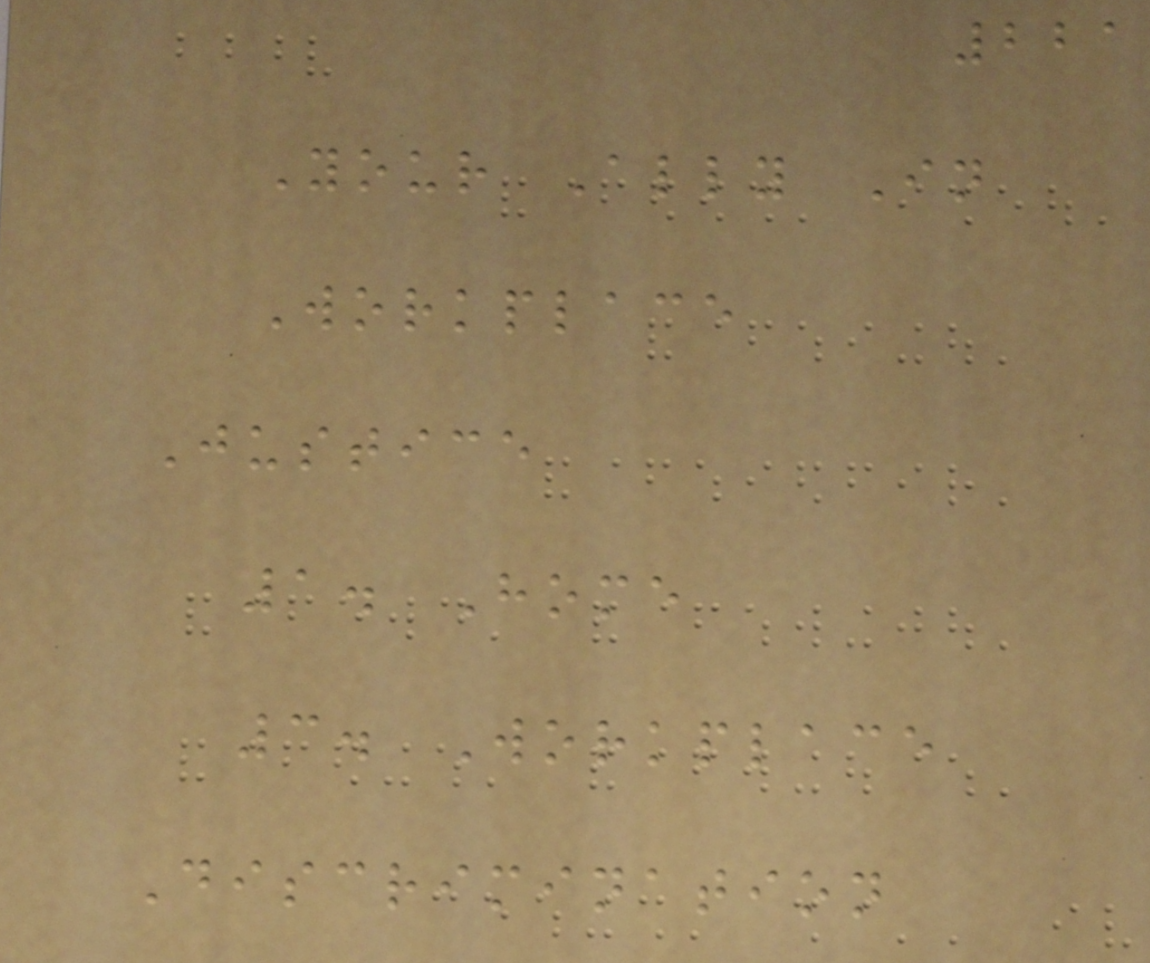221
Your Ally In
Workplace
Justice
1. Home
3. Workplace
Discrimination
